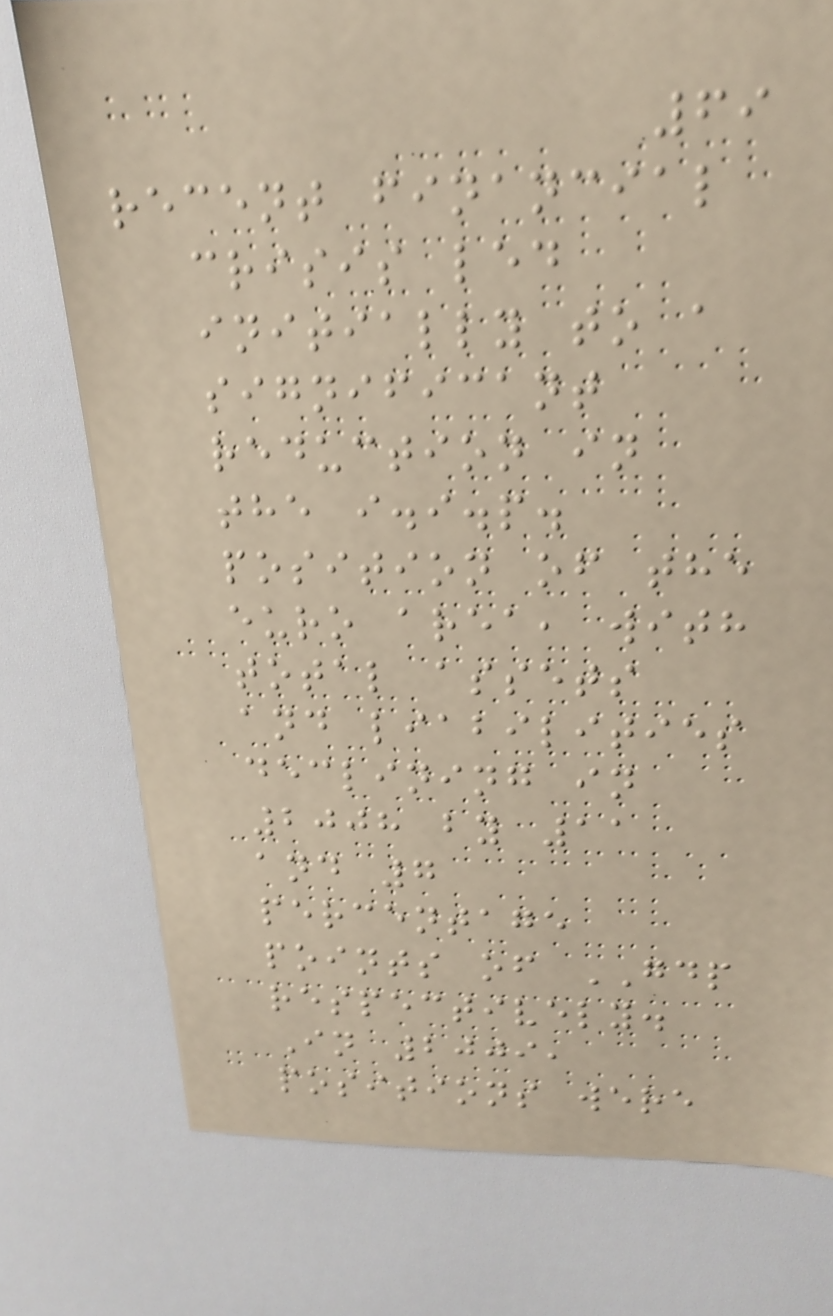69
recent financial
crisis led
initially to a
significant
reduction in
the i.i.p.
position of the
euro area, with
total assets
and liabilities
declining in
2008 by 11
and 7
percentage
points of GDP
respectively.
In 2009,
positions were
